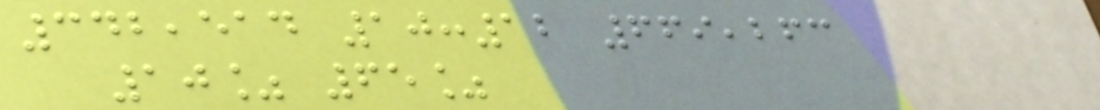342,514 10:12 669,263
10% 65%
